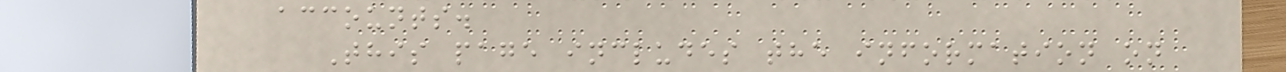accounts.
This page includes the information on
